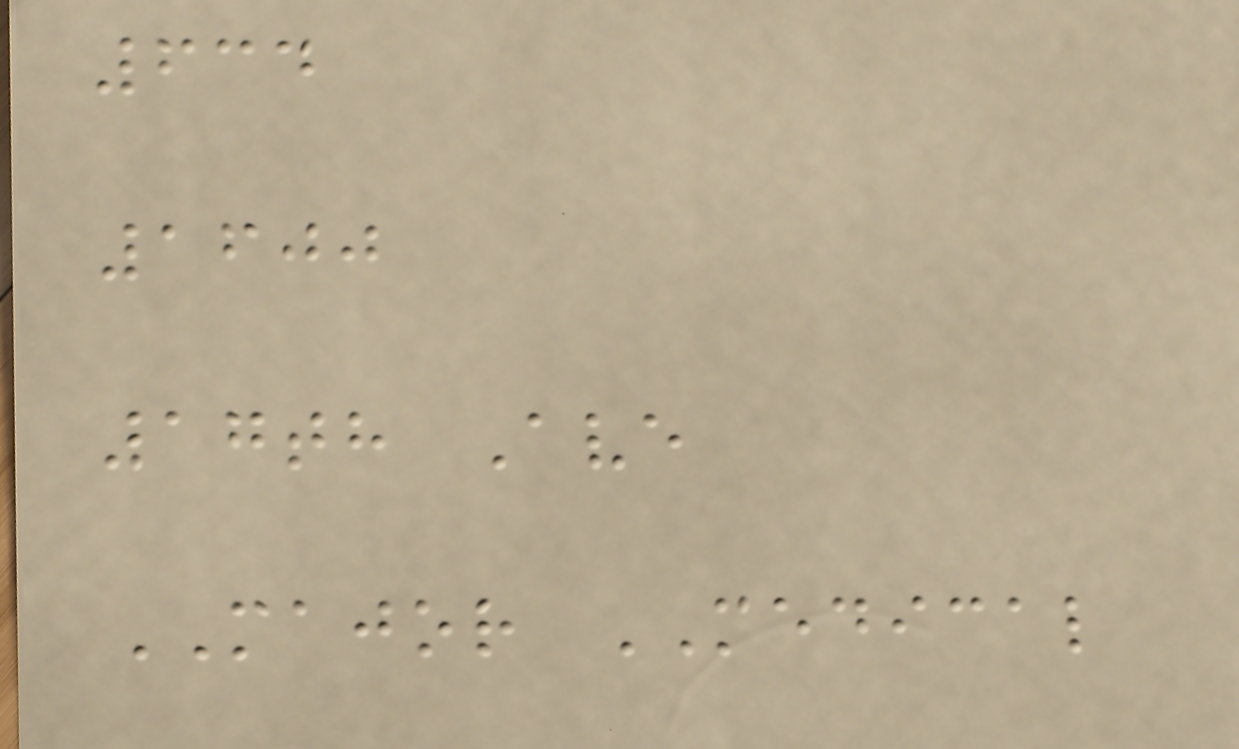634
1600
17th Ave
MAJOR MEDICAL
